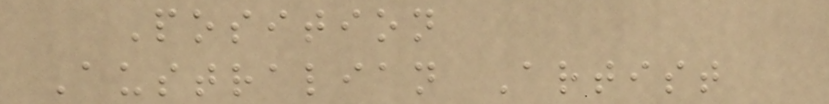Position
Australian Artist
